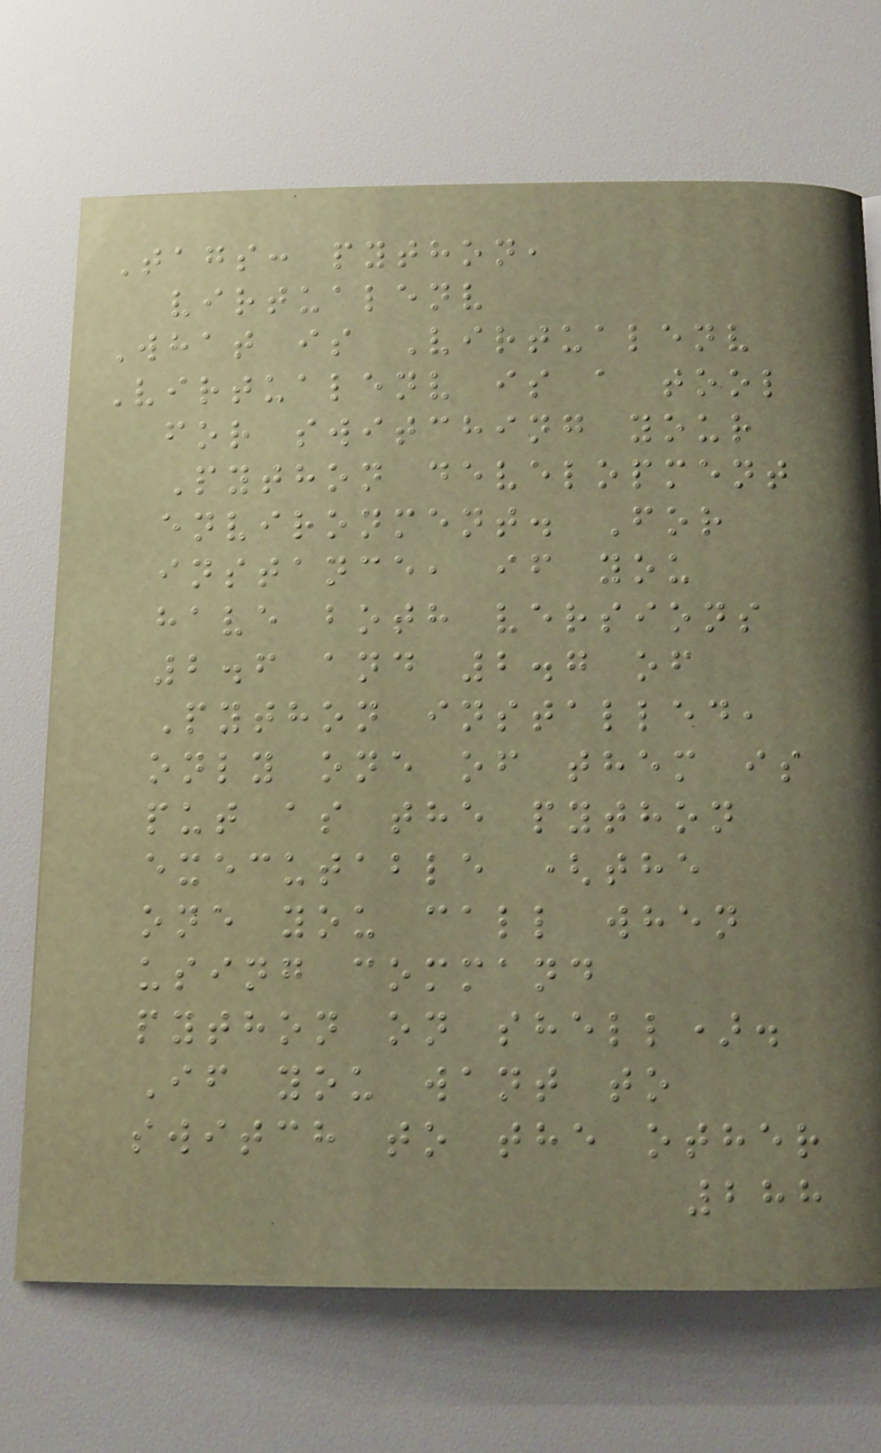Tags: python,
virtualenv
What is Virtualenv
Virtualenv is a tool
for switching your
Python development
environment. For
instance, if you
have both versions
2.6 and 2.7 of
Python installed,
only one of them is
put as the python
executable (the
one you call when
using command
python on shell).
If you want to
switch to the other
288
